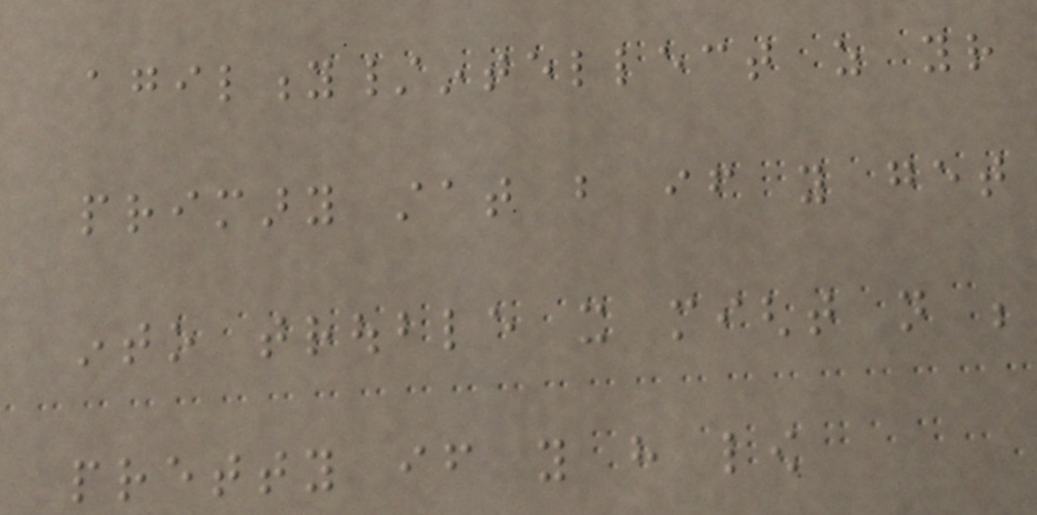agility/intellect as your
primary stat but if you get
into trouble it might not be
pretty if you have low
